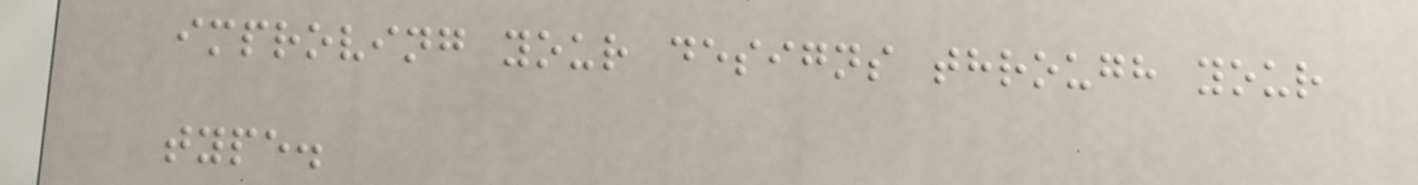improving your designs through your
type.
